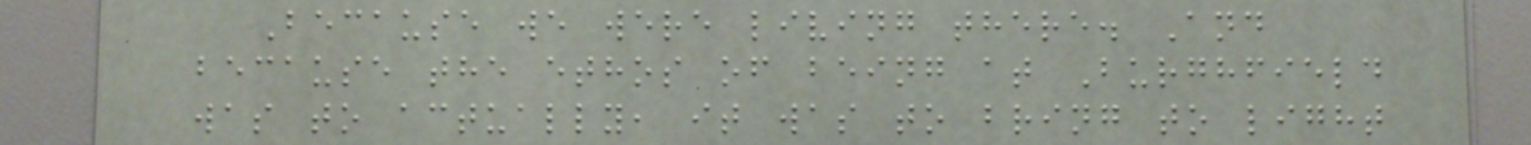Because we were living there. And
because the ethos of being at Burghfield
was to actually, it was to bring to light
